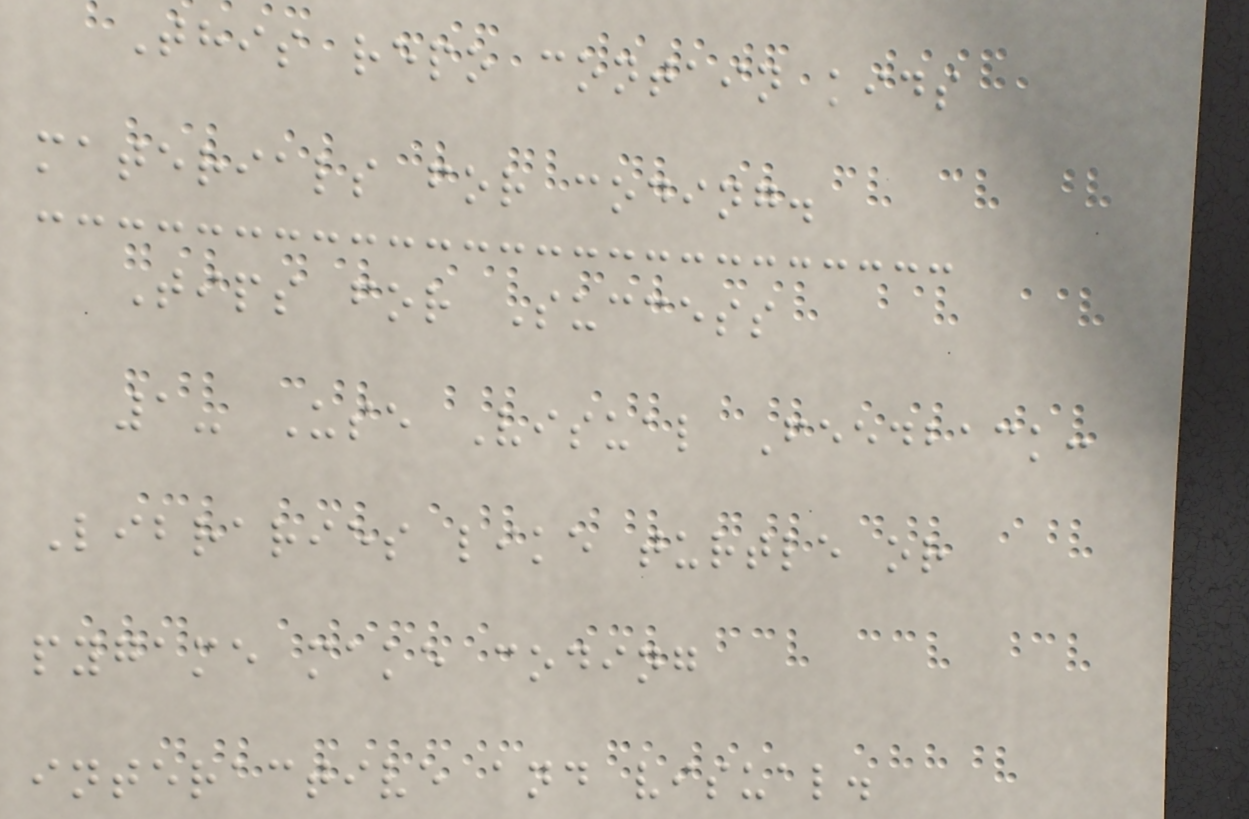This repo contain kids
materials for coding.
Tips for Success
1- Use Visual Feedback:
Libraries like turtle or
pygame make coding
interactive and visual.
